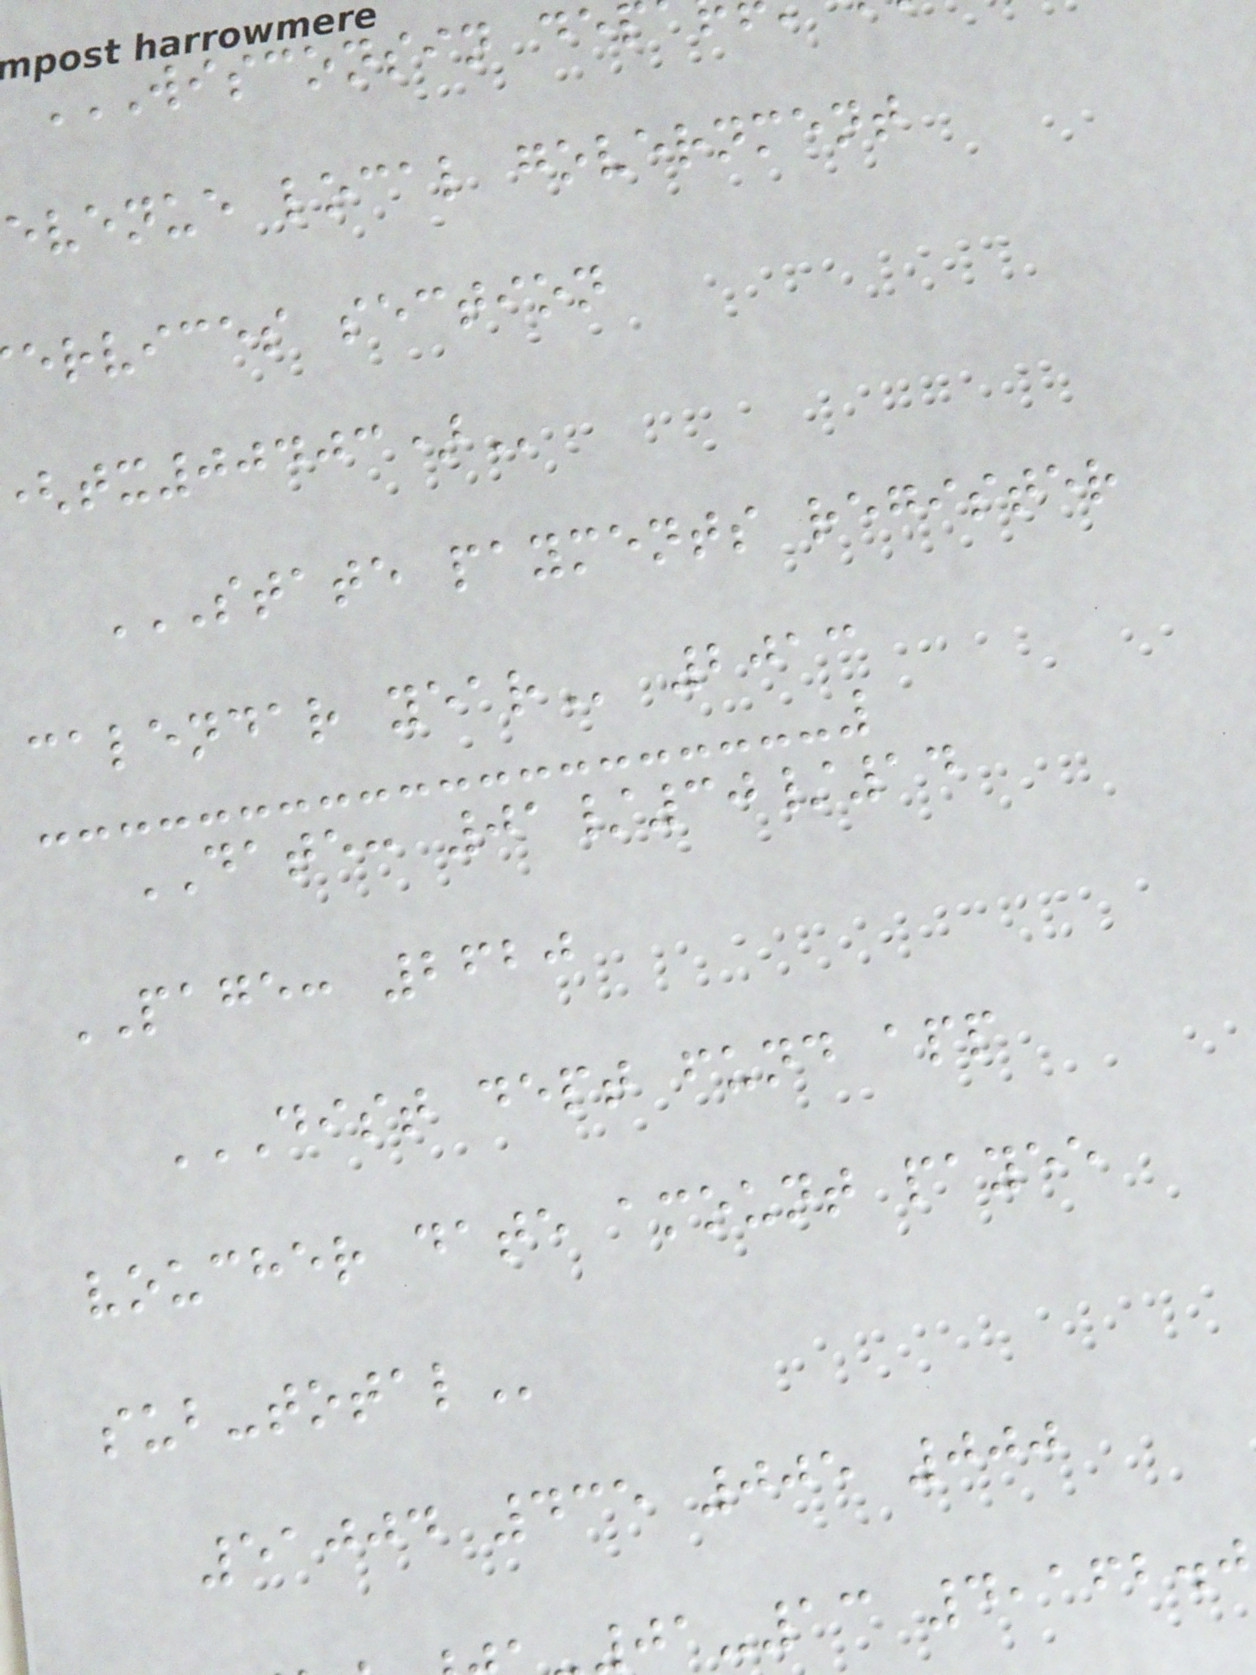evenue local government
ervices section
STATE PAYMENTS REGISTER
calendar
DATE: 01/30/14
PAGE: 2620
DIST DEPT FUND APP
voucher date amount payee
51004 435 005 000
-13 4,162.0
